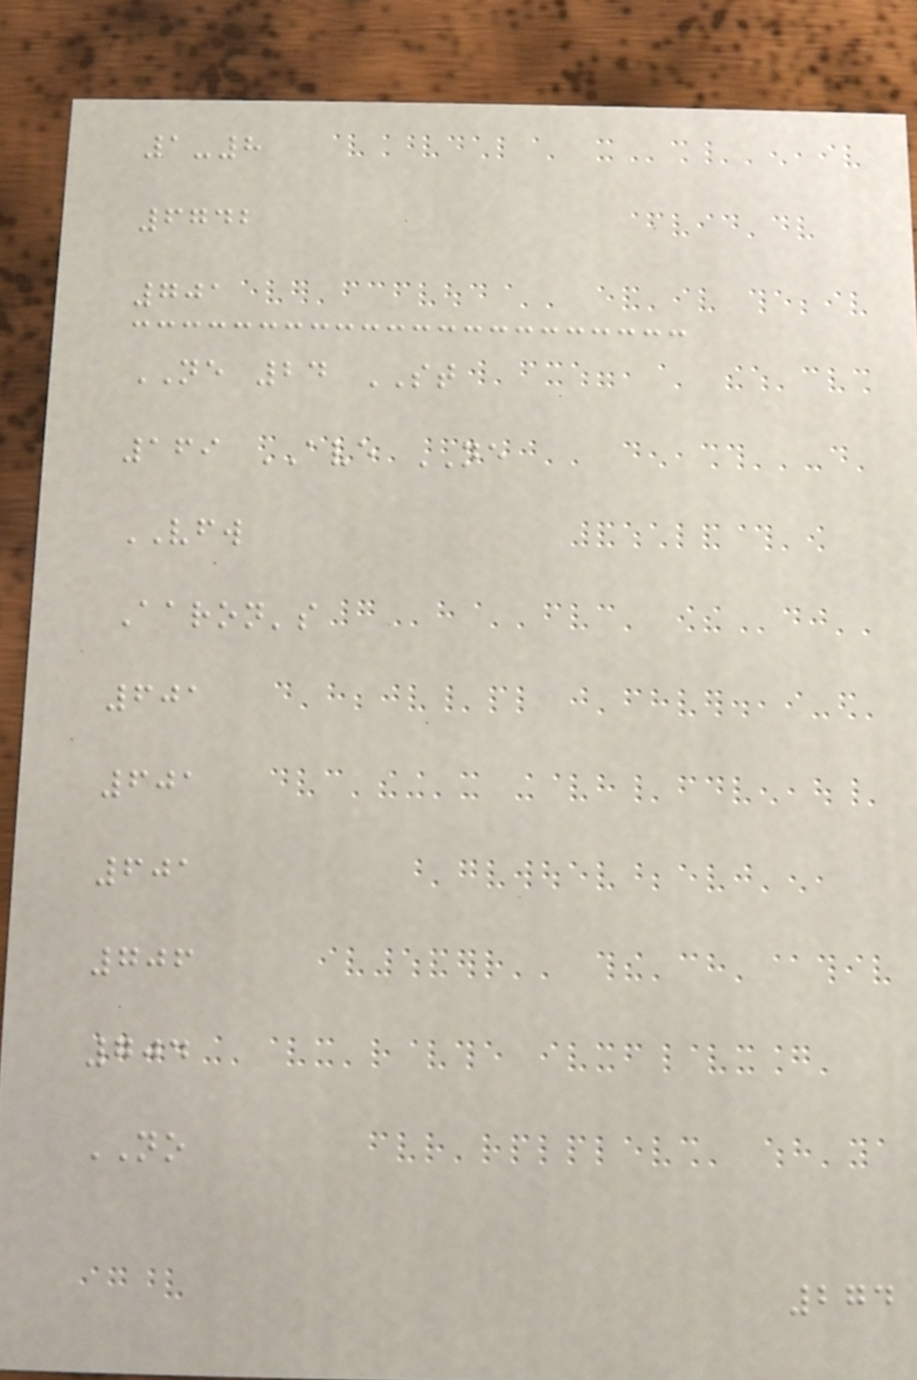1-8
6742
701
NE 24 ST
169 AVE NE
VFW
Aaron's
601
601
601
706
704
NO
274
